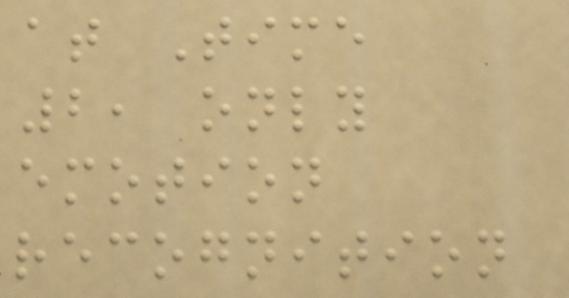at Time
2, only
emotion
recognition
